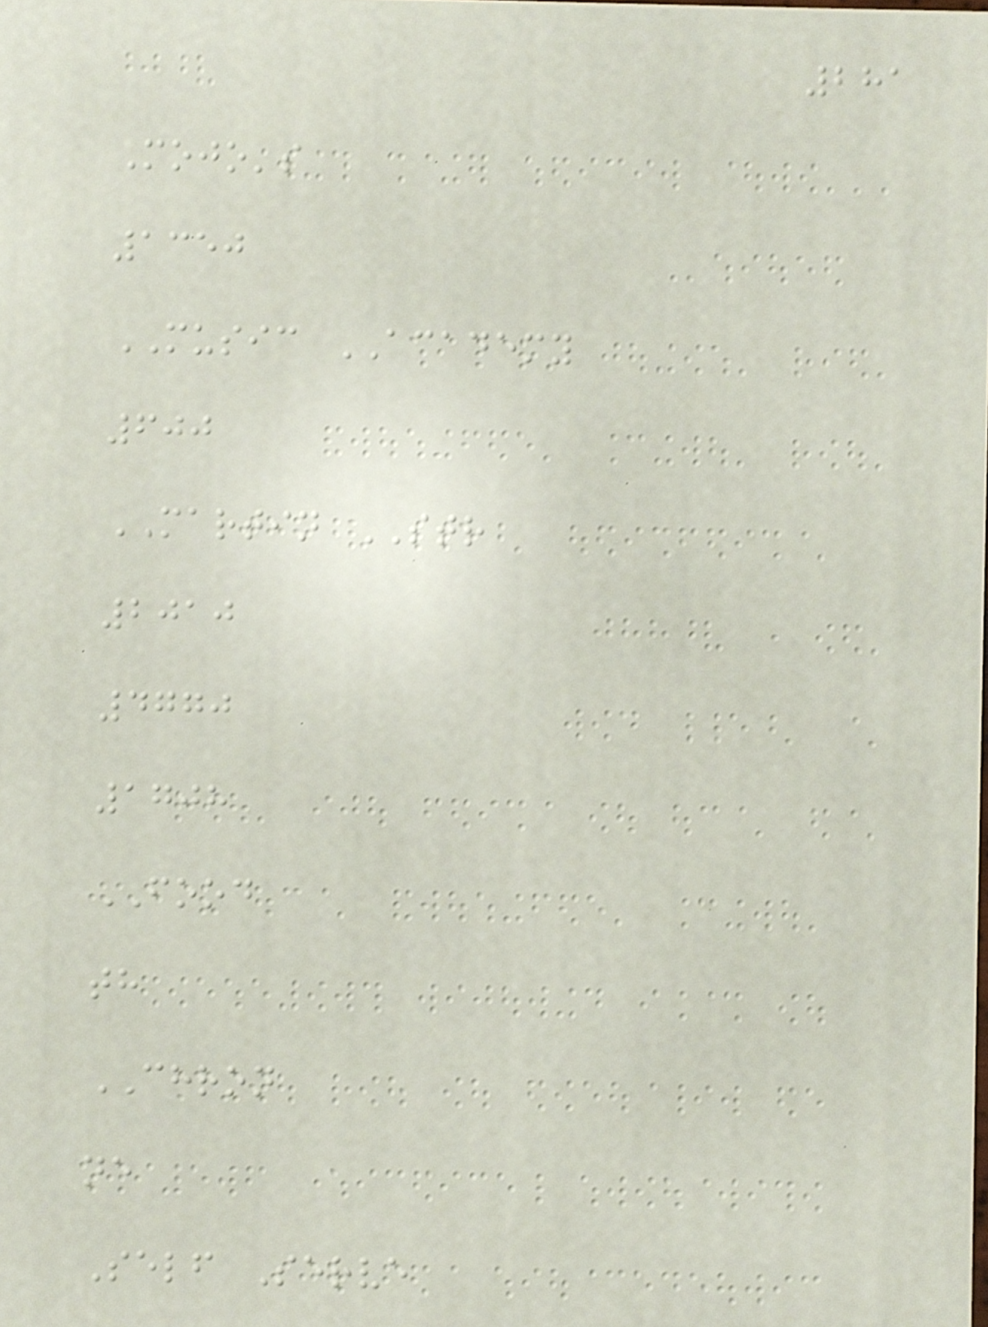281
Mojo's
1350
MUSIC ACADEMY
600
MARTIN STR
2010
4770
1708
FOOD
th
CHRON
ne
Self Serve
